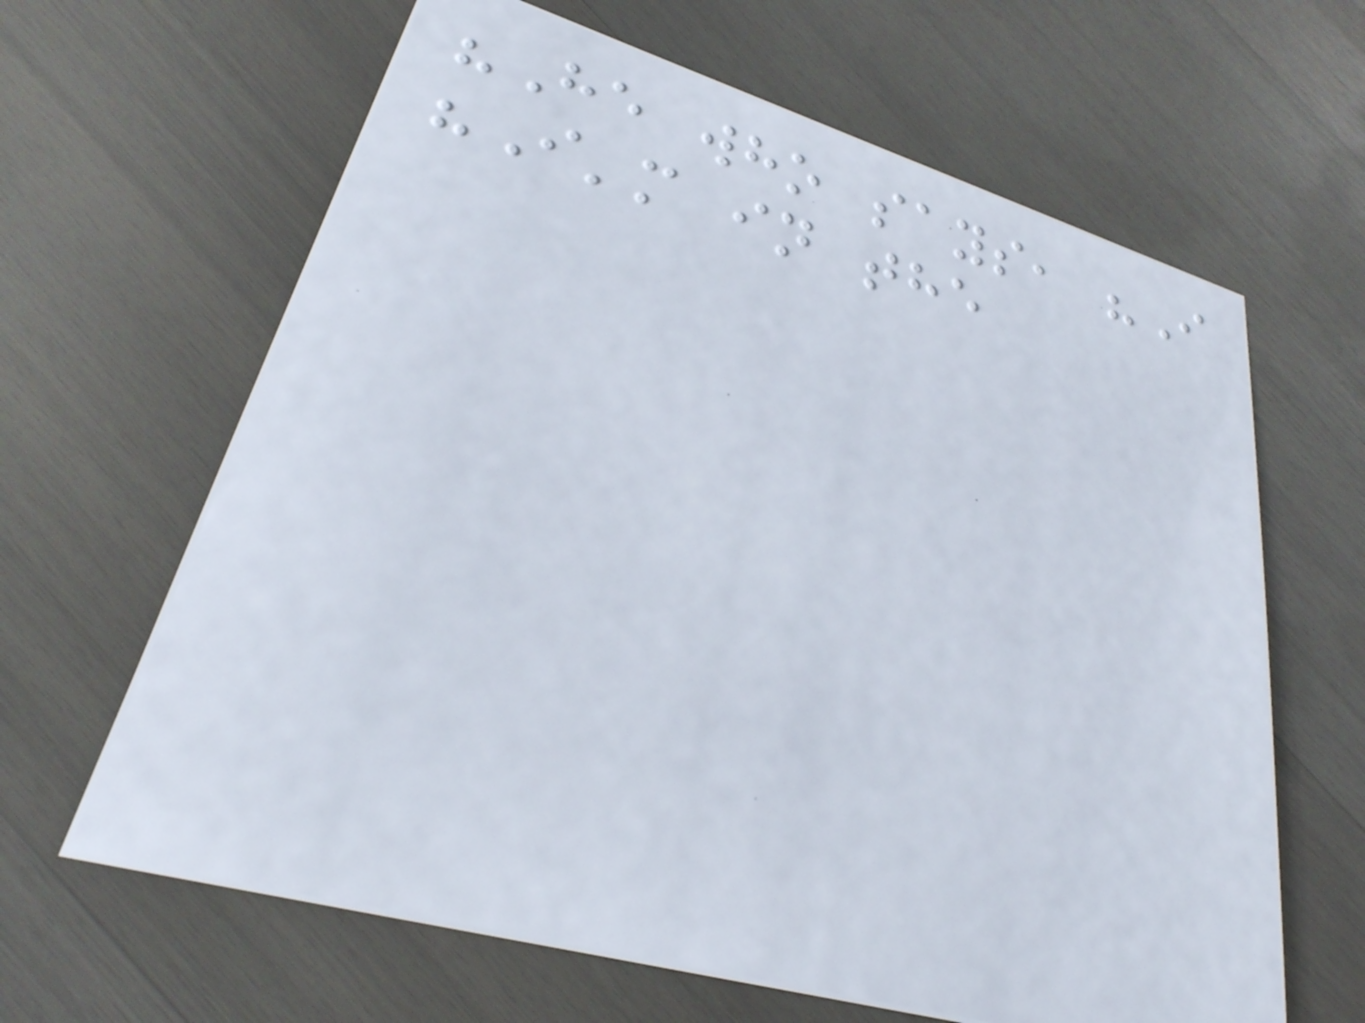"He who says, "I
"I'm in the
